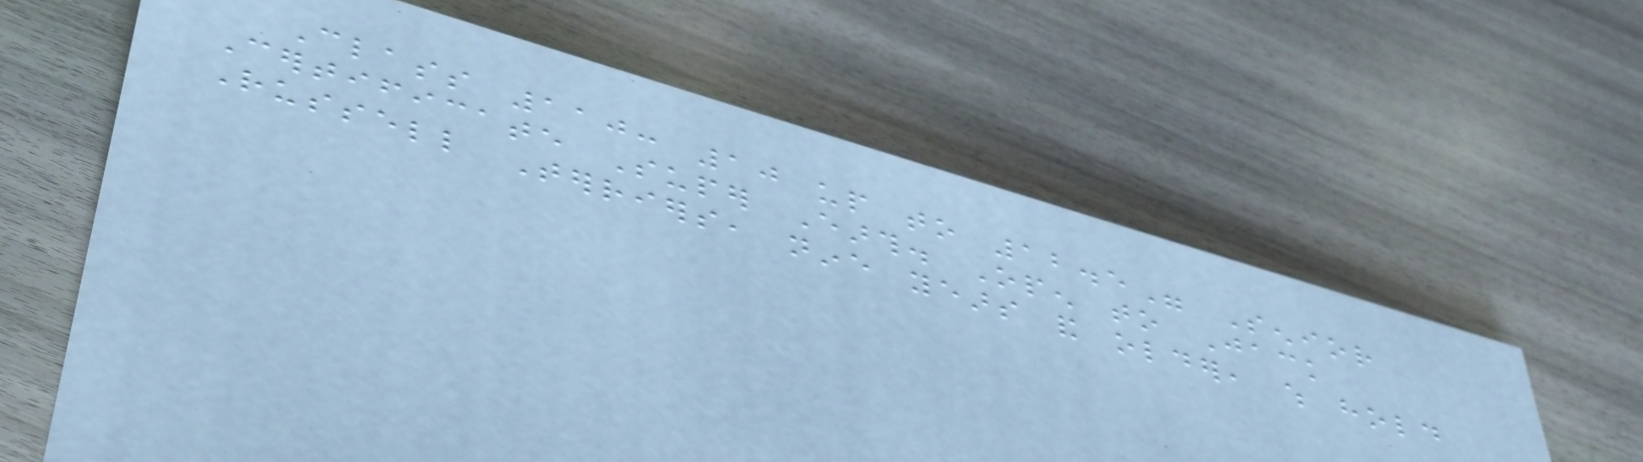Class 110: 10 up to 12.5" Senior
Certificate Super Earth. Open to Jack
Russell Terriers, nine years and older, which hold
